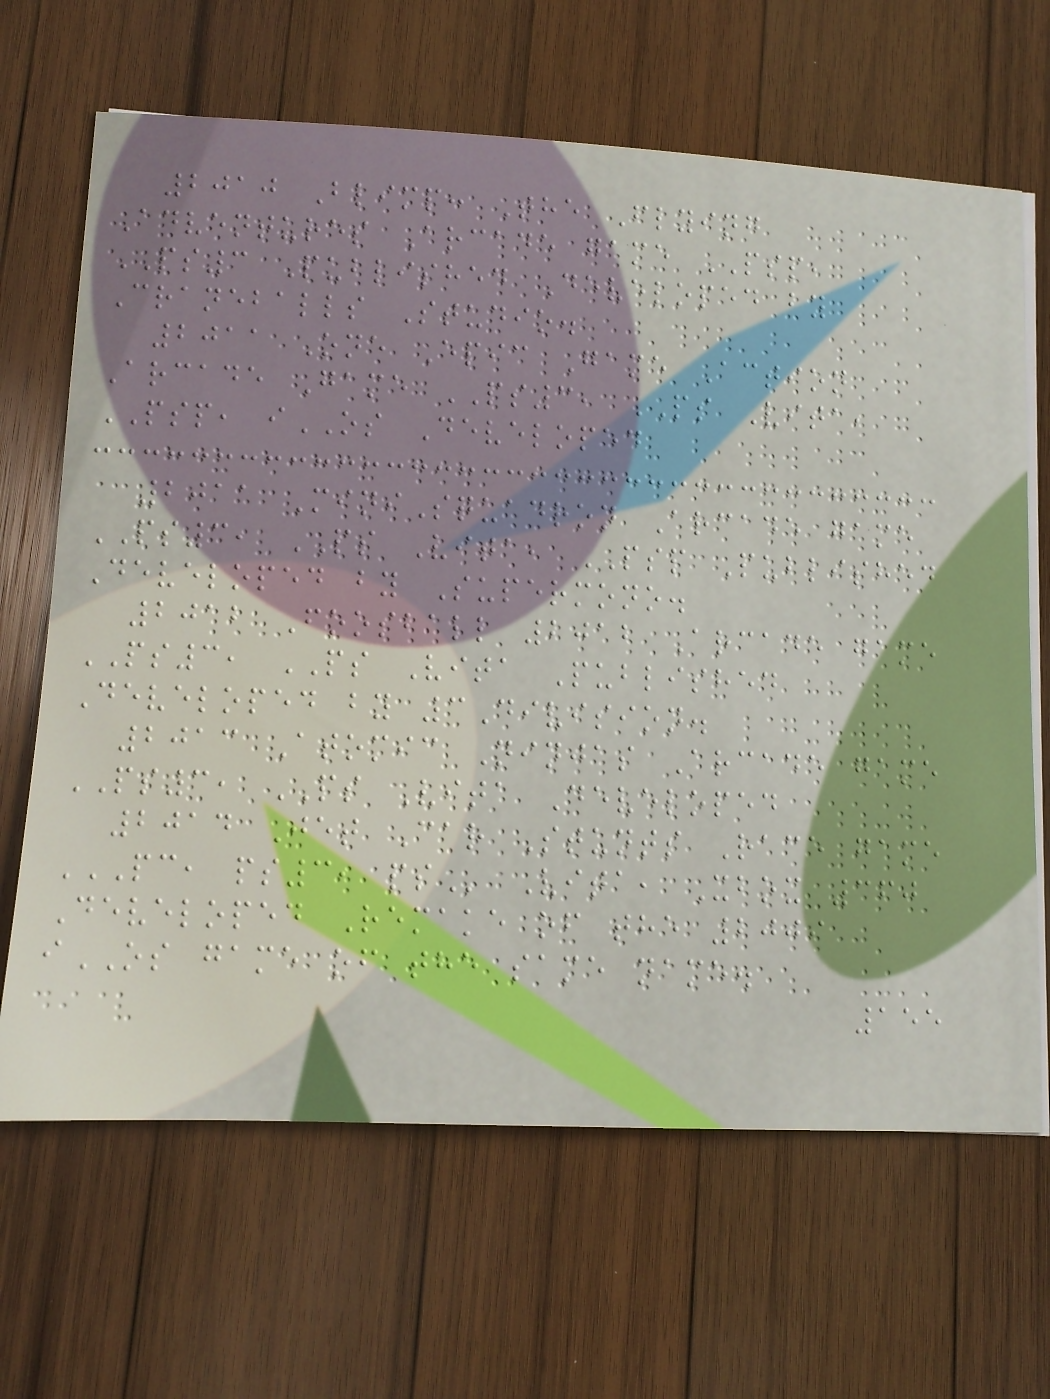2010 Blimp: The Flying
Adventures Arcade game PSP,
PS3 Published Developed by
Craneballs Studio.
2011 One Epic Game Action
Arcade Game PS3, PS Vita,
PSP, iOS Developed
2011 MiniSquadron Arcade game
PS3, PS Vita, PSP Published
Developed by Supermono.
2012 Foosball 2012 Arcade game
PS3, PS Vita Published
Developed by 3Division.
2013 Atomic Ninjas Arcade game
PS3, PS Vita Developed
2014 Jet Car Stunts Race game
PC, PS3, PS Vita, Xbox 360
Developed Remake of the 2009
iOS game of the same name.
155
